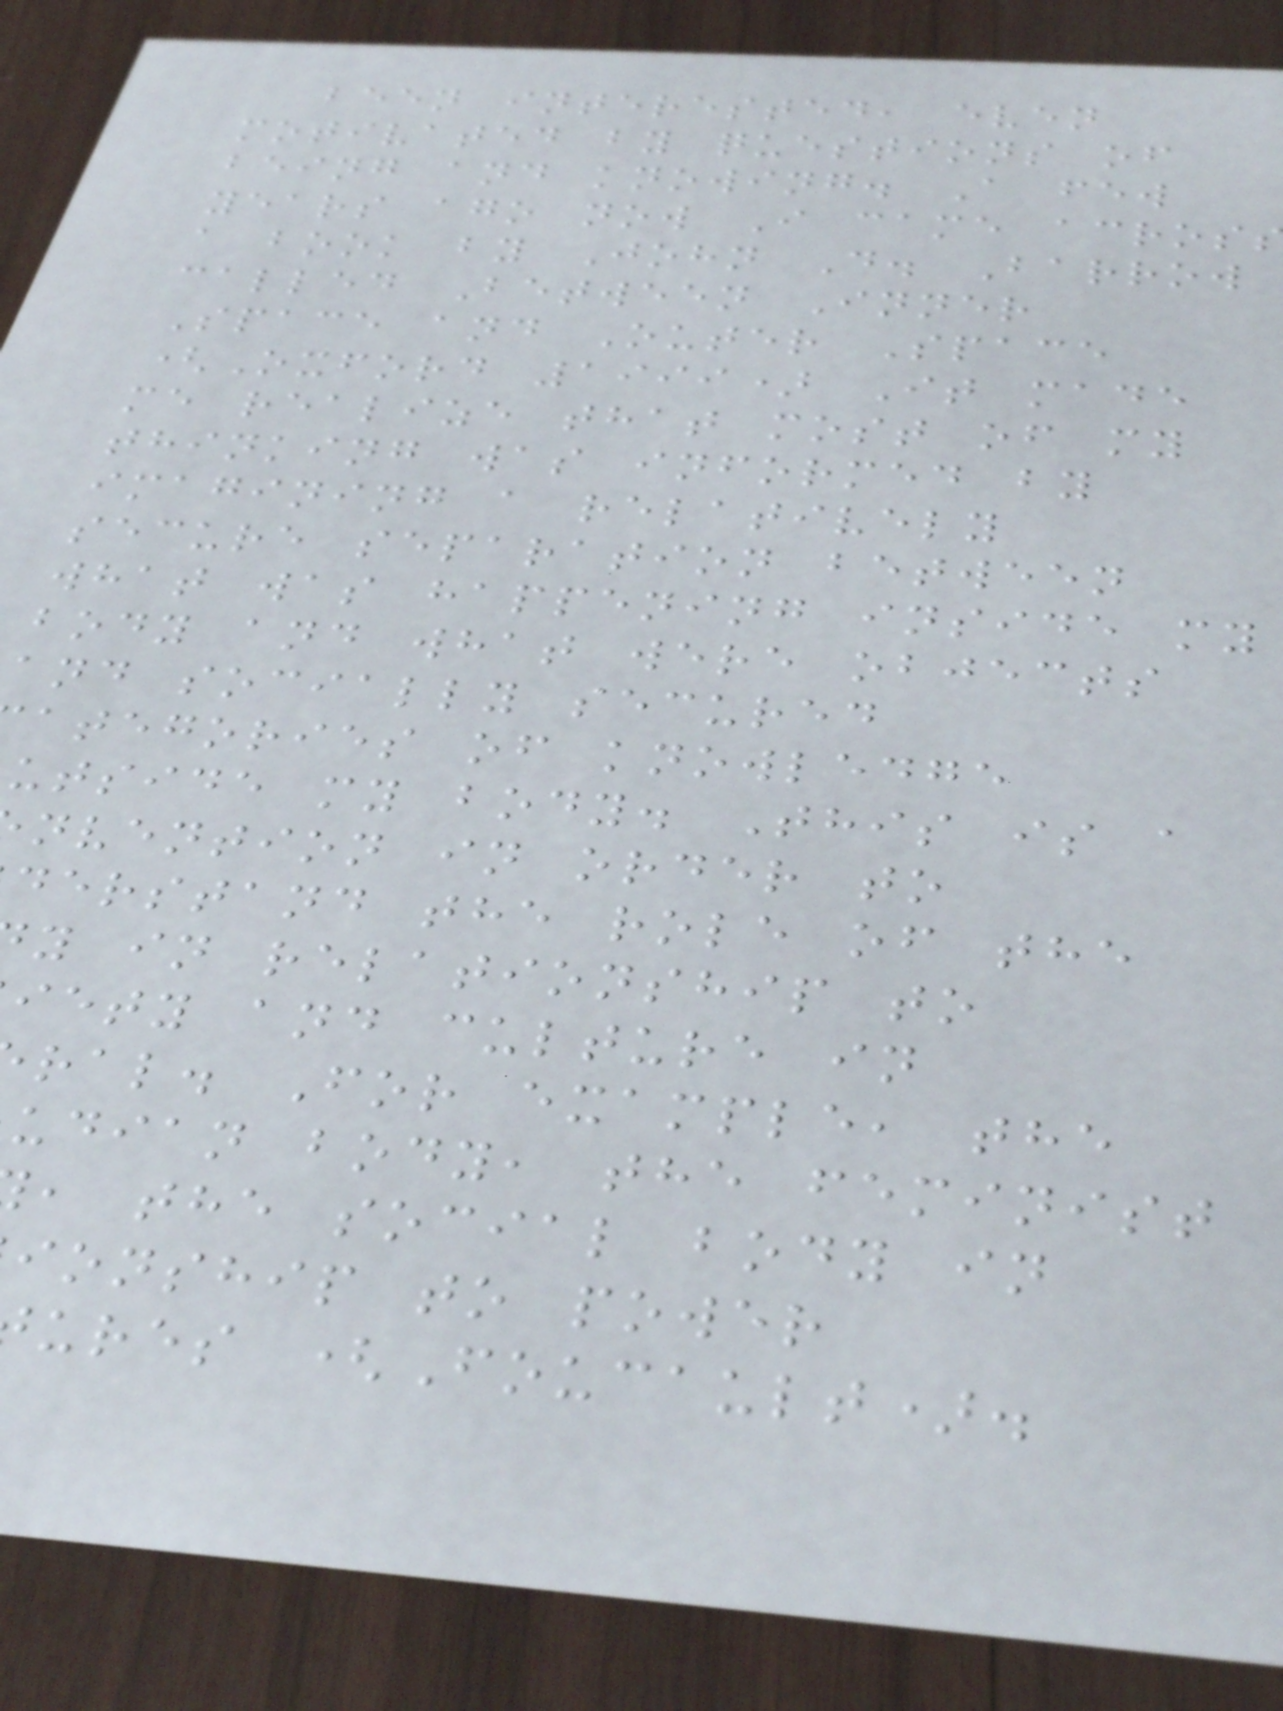been interested, even
motivated by questions of
being and knowing. A few
years ago now I came acros
a book by John D. Barrow
called Between Inner
Space and Outer Space
(Oxford 1999) It made
me realize that most of my
thinking was informed by
imagining a relatively
secure separation between
what was happening inside my
body and what were objects
and socially secured
ategories of knowledge
utside my body. This is a
nvention in order to
derstand the role of the
y in relationship to
iety and culture in
ral. For example, the
udian body, the feminist
, the social body in
ionship to power
ures (Foucault).
